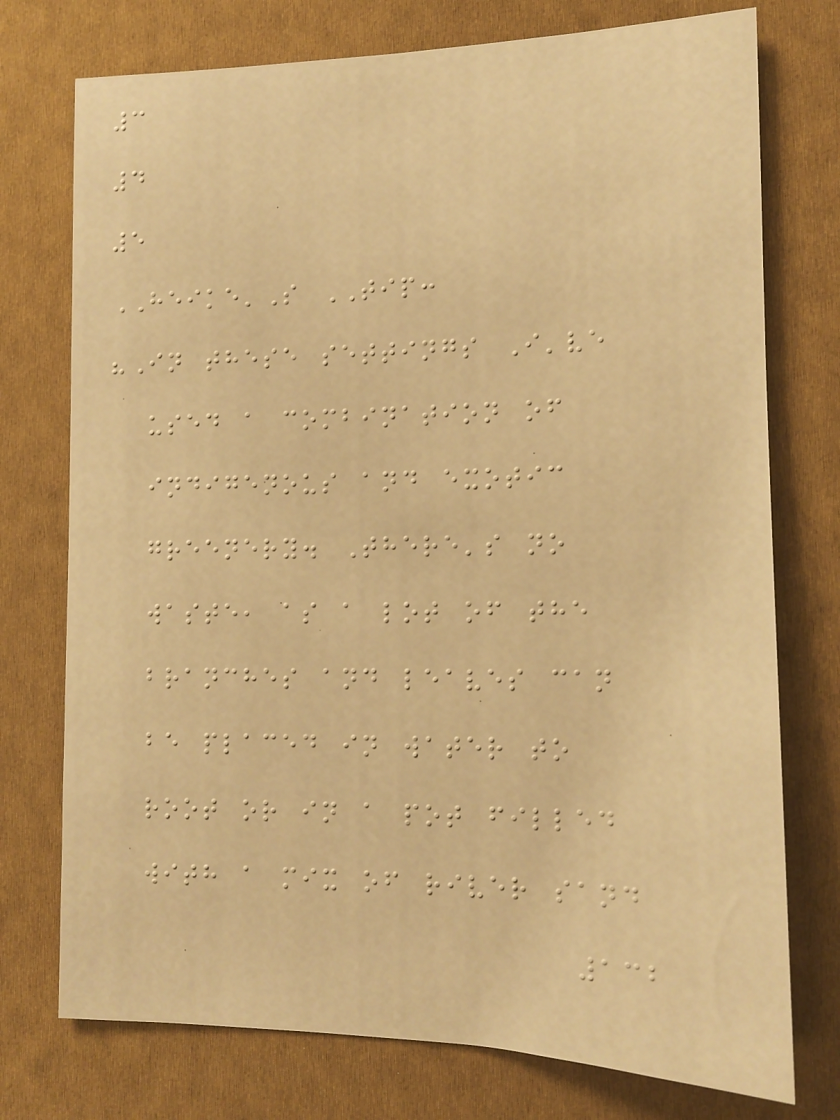3
4
5
HEIKE'S TIP:
"In these settings I've
used a combination of
indigenous and exotic
greenery. There's no
waste, as a lot of the
branches and leaves can
be placed in water to
root or in a pot filled
with a mix of river sand
132
